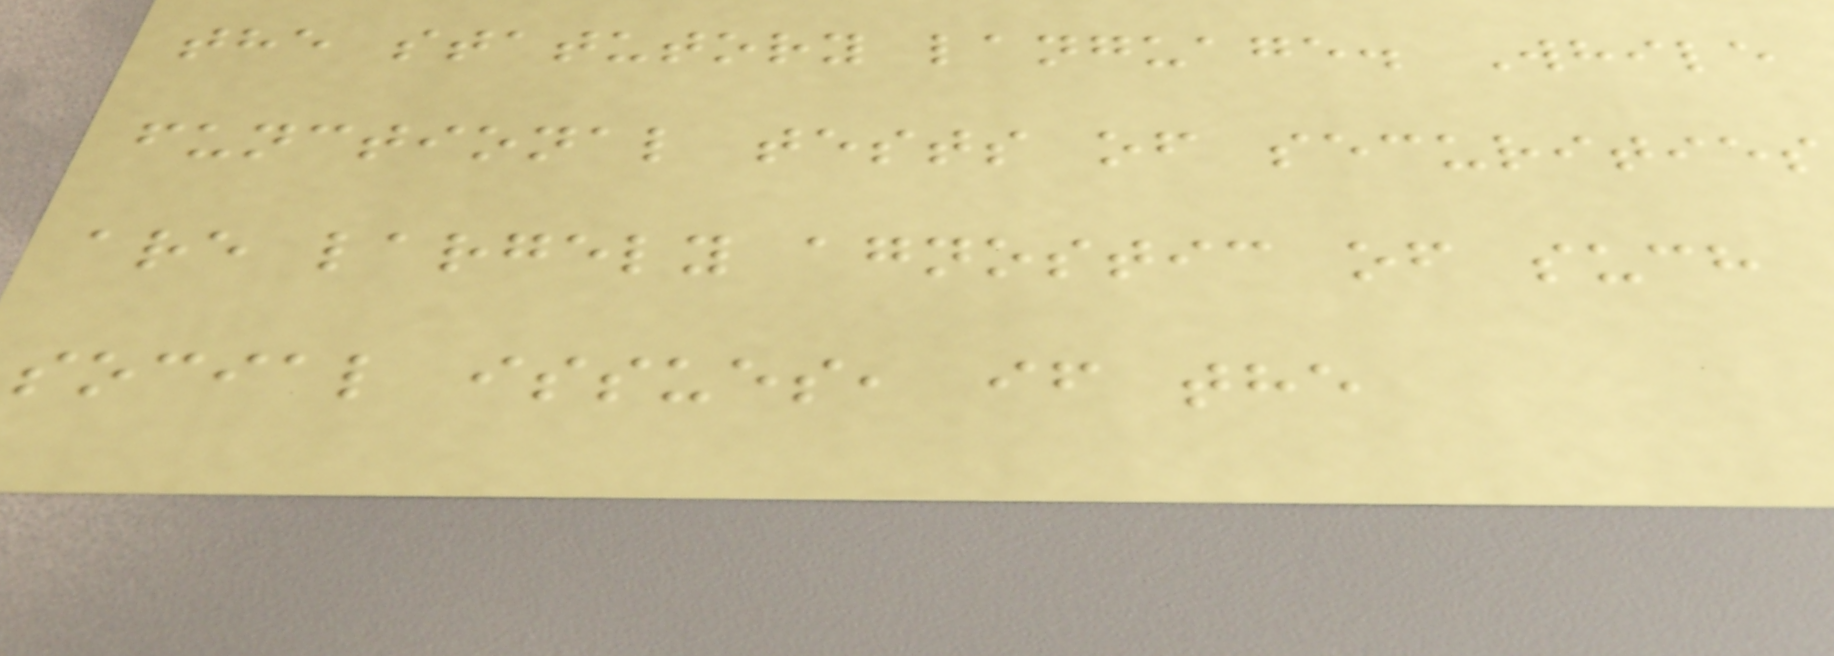the statutory language. While
functional tests of securities
are largely agnostic of such
social issues, if the
